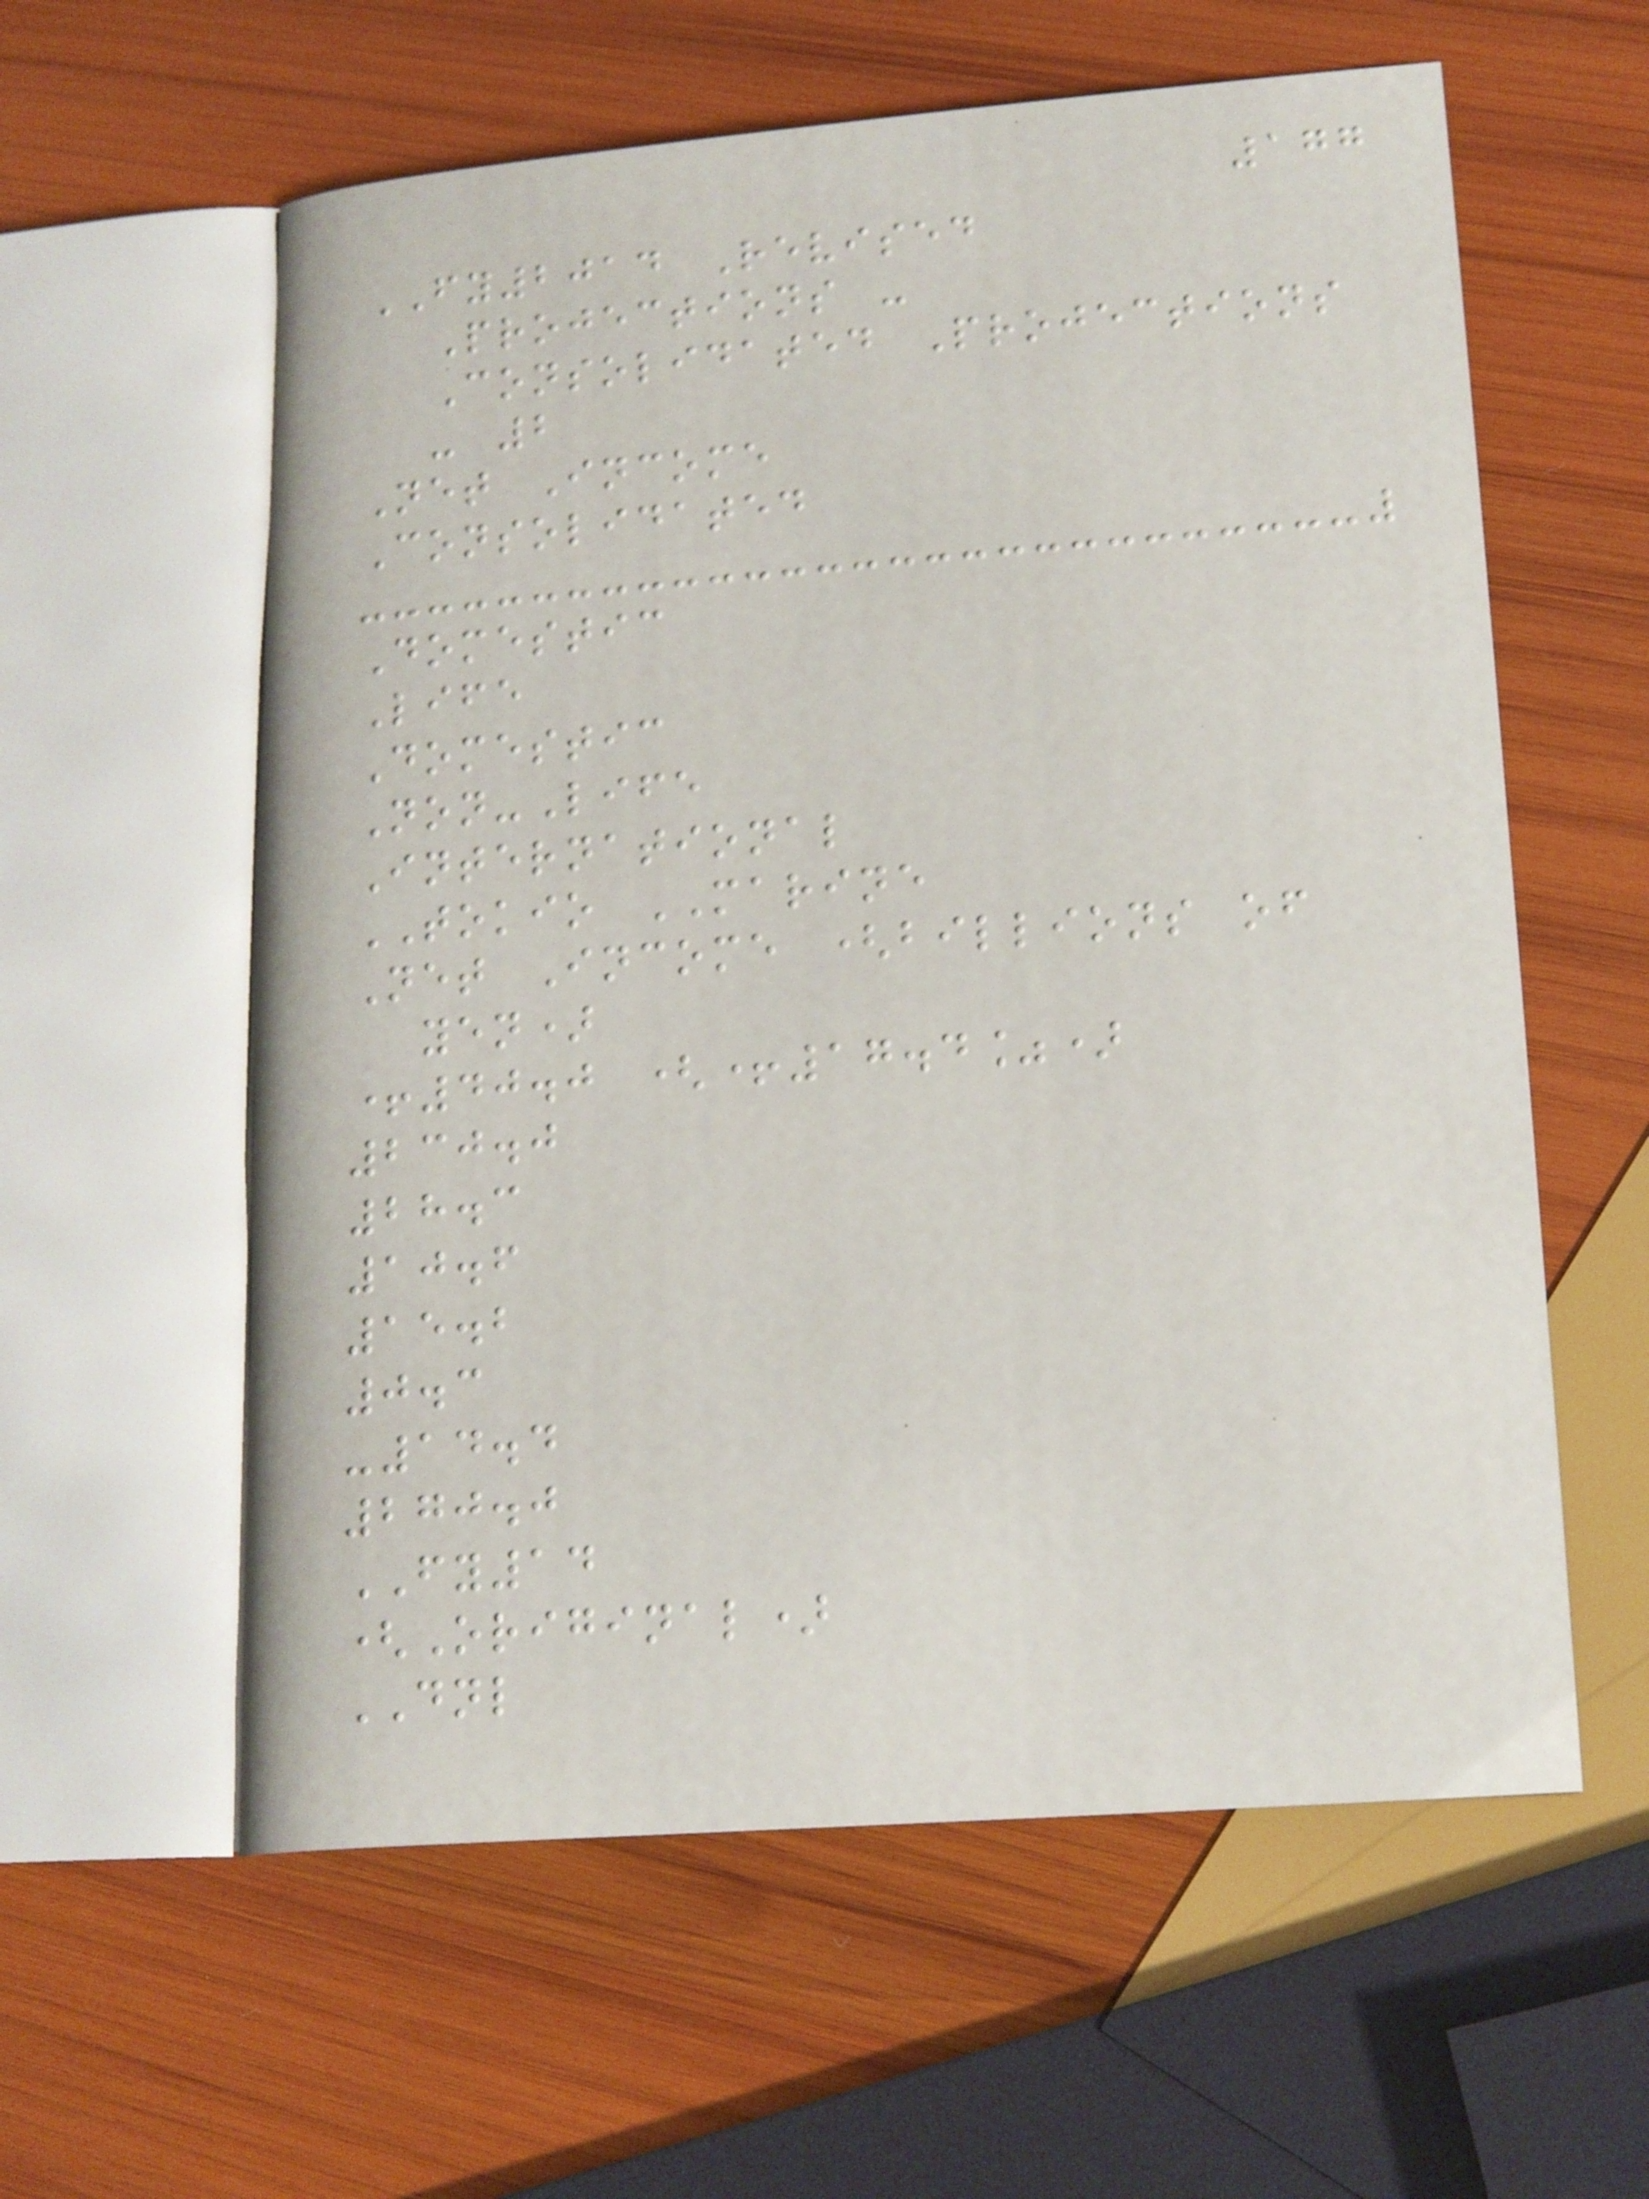177
FY2014 Revised
Projections -
Consolidated Projections
- 2
Net Income
Consolidated
Domestic
Life
Domestic
Non-Life
International
TOKIO MARINE
Net Income (billions of
yen)
+40.0 (+17.4%)
230.0
28.3
10.6
15.2
0.3
-14.4
270.0
FY14
(Original)
DNL
